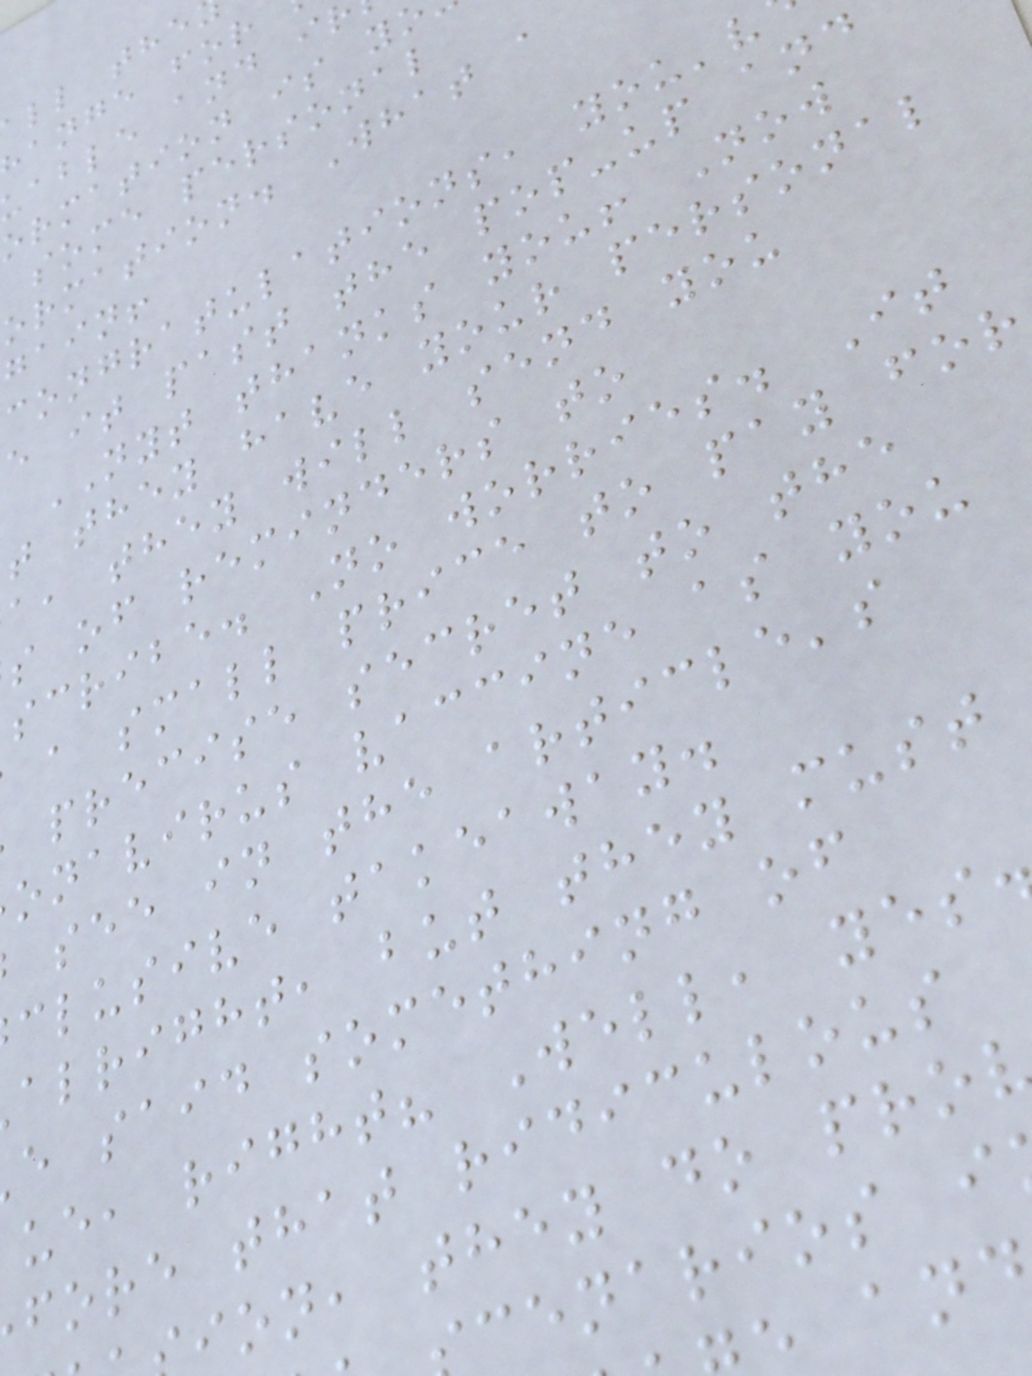ll the
ange for
uable and i
ormation is y
some personal
ormation. What a
gain!
congratulations, you'v
e it past the pop-up and
NYT thanks you! Now
t they have your personal
a, they will send you
s of reminders to
scribe. No worries. It
a small price to pay for
precise secret to the
onavirus vaccine as you
see in the article's
clusive takeaway.
alright, but they must
e said something of
ue, right? Well, yes
fore that ridiculous
ion, they do pro
cenarios i
